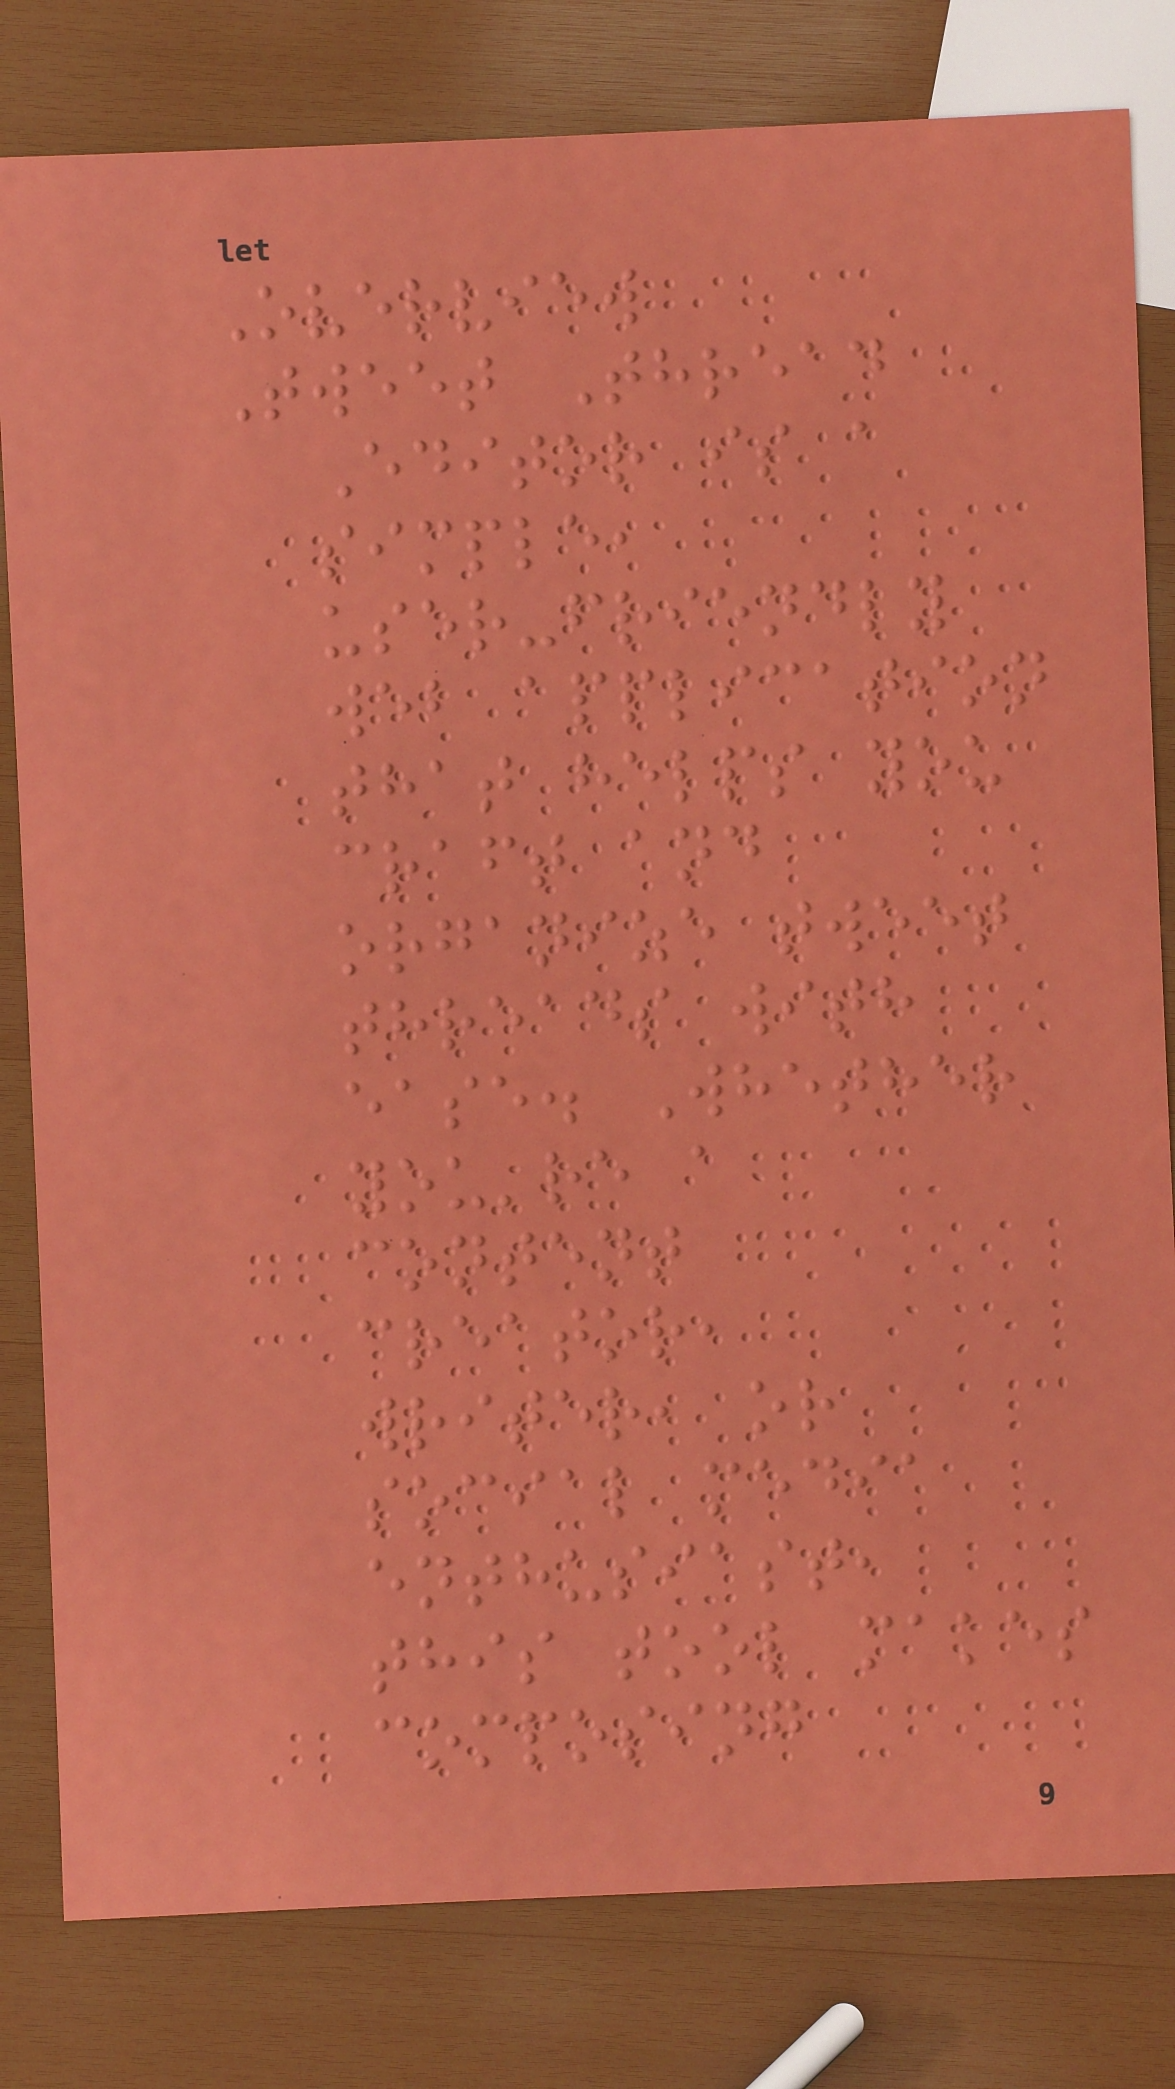Overview
Tweet Thread
Editor is a
simple,
user-friendly
web application
that helps you
craft and
organize tweet
threads with
ease. Whether
you're a
content
creator,
writer, or
social media
enthusiast,
this tool makes
composing
